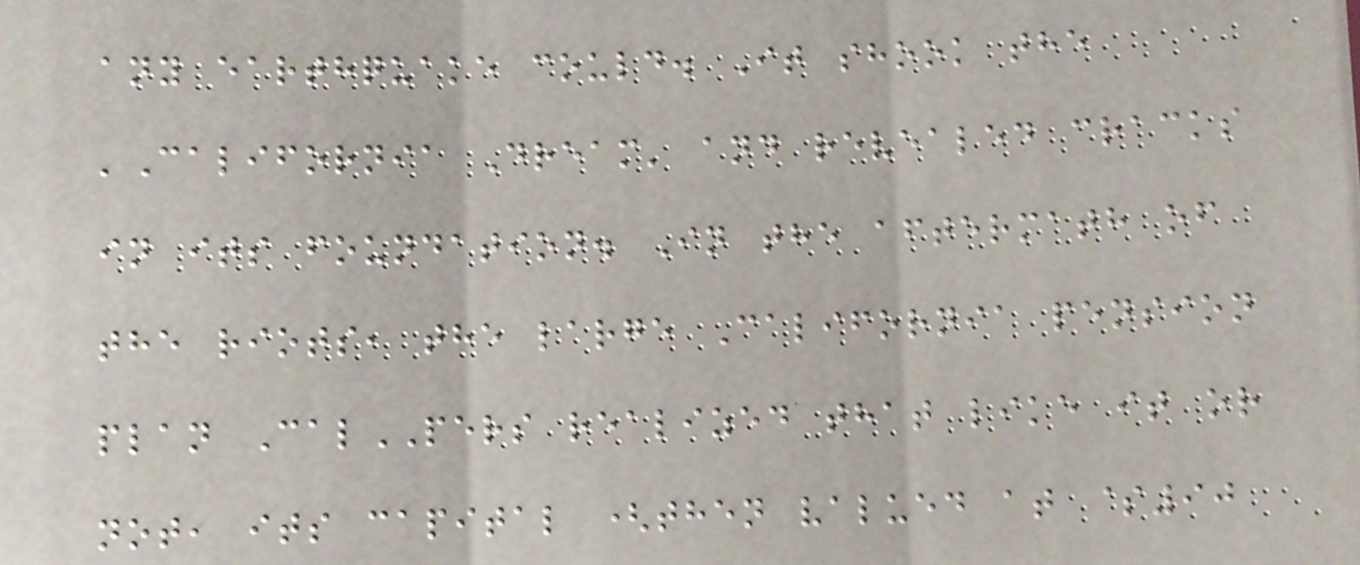any earthquake could. It shook the
'California Dream' and revealed cracks
in its foundation. In the aftermath of
the riots, the large California pension
plan CalPERS realized that like it or
not, its capital (then valued at $90
